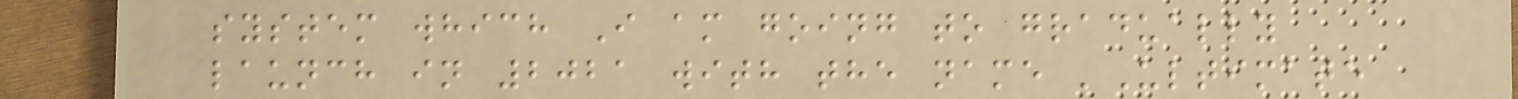system which I am going to gradually
launch in 2021 with the name 'Ultimate
